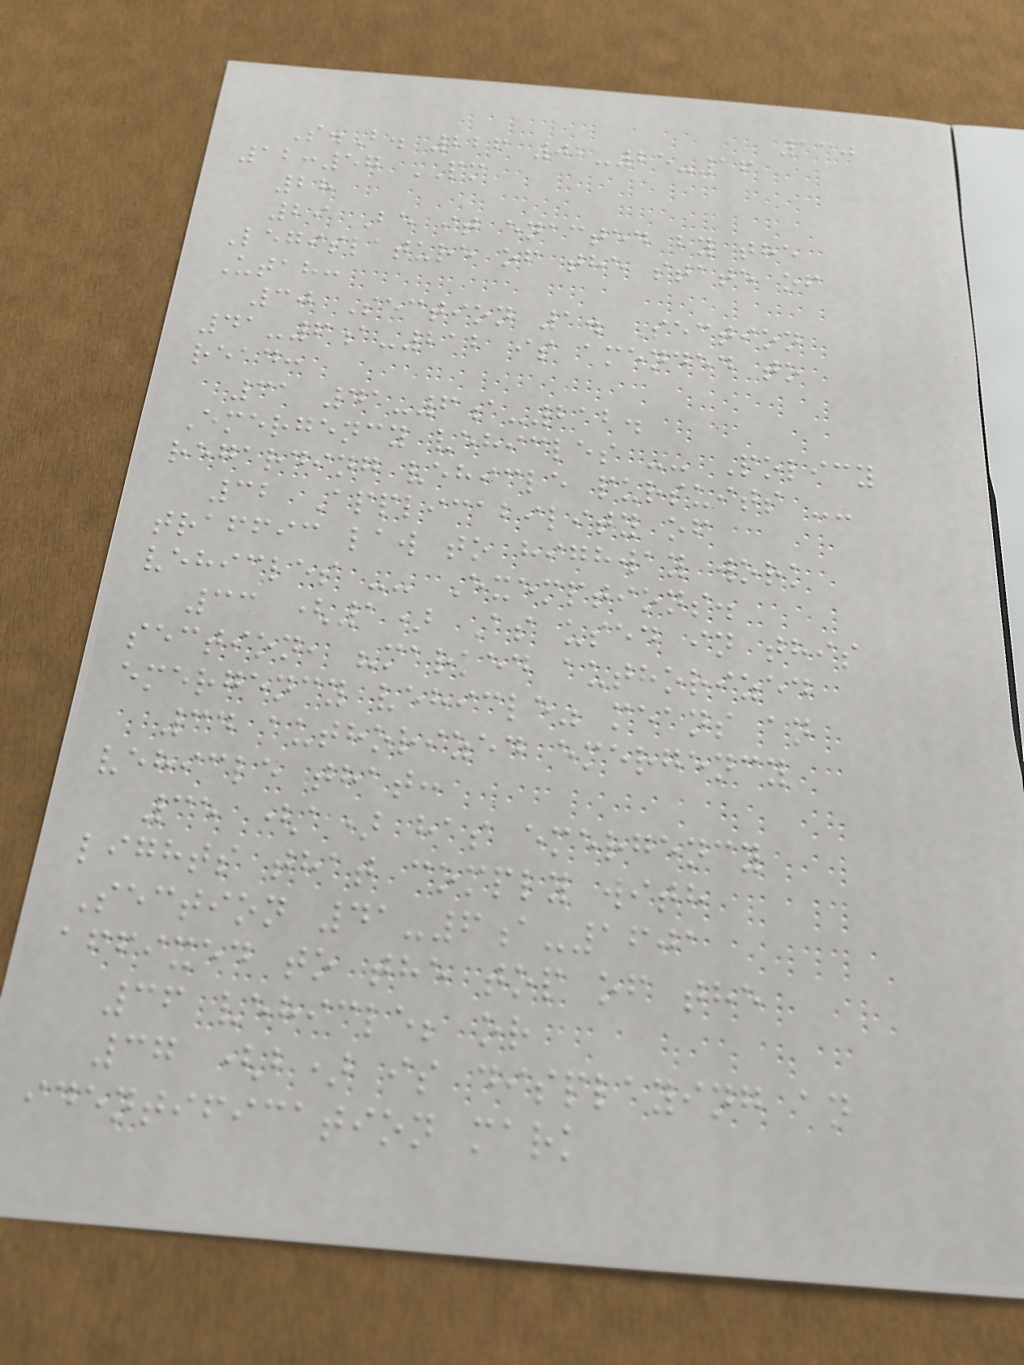130
S.B. 226 02-25-16
12:57 PM
28
29 Be it enacted by the
Legislature of the state of
Utah:
30 Section 1. Section
41-6a-212 is amended to
read:
31 41-6a-212.
Emergency vehicles -- Policy
regarding vehicle pursuits --
32 Applicability of
traffic law to highway work
vehicles -- Exemptions.
33 (1) As used in this
section, "marked authorized
emergency vehicle" means an
34 authorized emergency
vehicle that:
35 (a) has emergency
lights that comply with
Section 41-6a-1601
affixed to the top of the
36 vehicle; or
37 (b) is displaying an
identification mark
